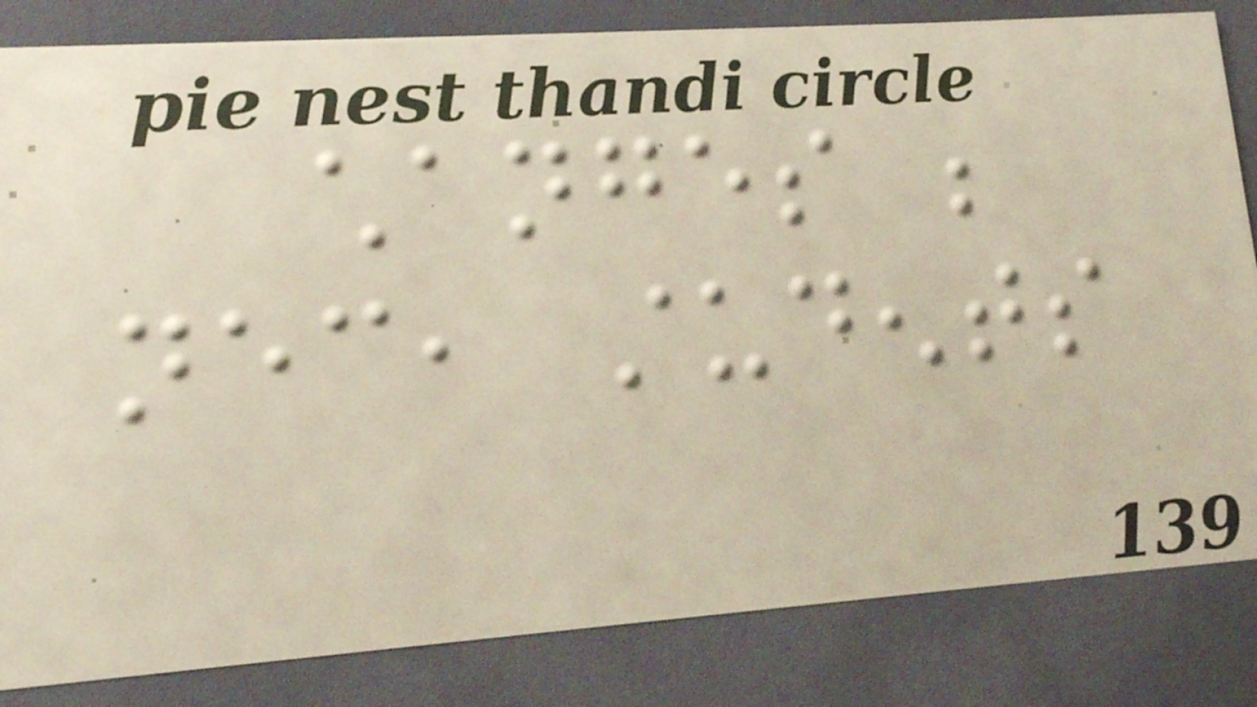changes be
necessary, students
